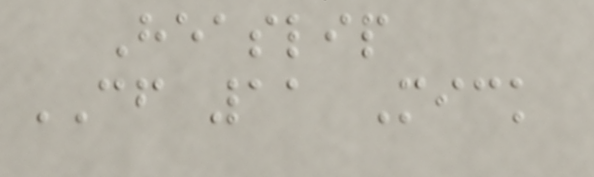Heaslip
CF 11 Mick
